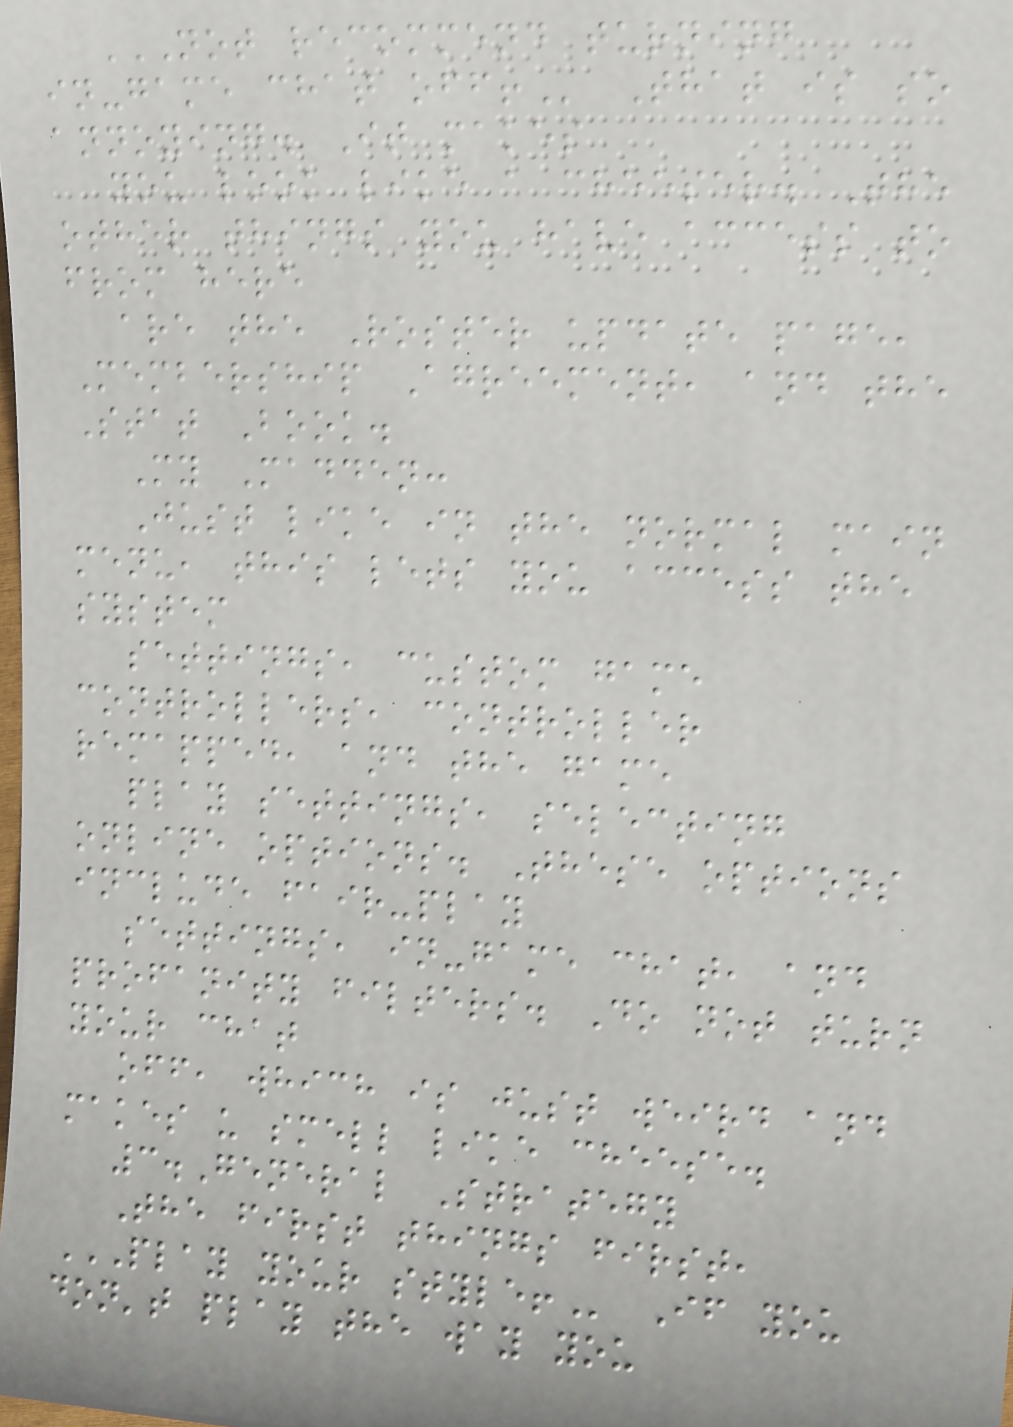NOT RECOMMEND TURNING
IN-GAME CHAT OFF! That is so
annoying. It makes
you look like a cheeser. The
other things you have access to
from here
are the Roster update page,
Membership Agreement, and the
Stat Book.
My Madden:
Just like in the normal main
menu, this lets you access the
system
settings, custom game
controllers, controller
remapped, and the game
play settings, selecting
online options. These options
include fair-play
settings, in-game chat, and
profanity filters. Do not turn
your chat
off, which is just weird and
makes u smell like cheese.
3.General Strategy
The first things first,
PLAY YOUR STYLE! If you
don't play the way you
